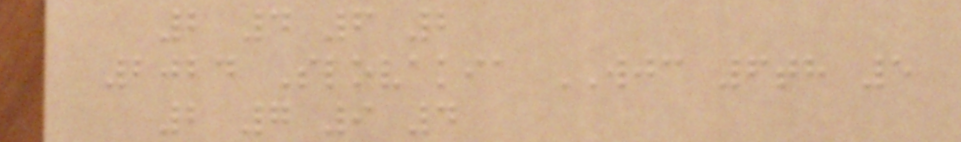2 4 6 2
2024 Slovakia WJC 6th 5
2 7 9 4
